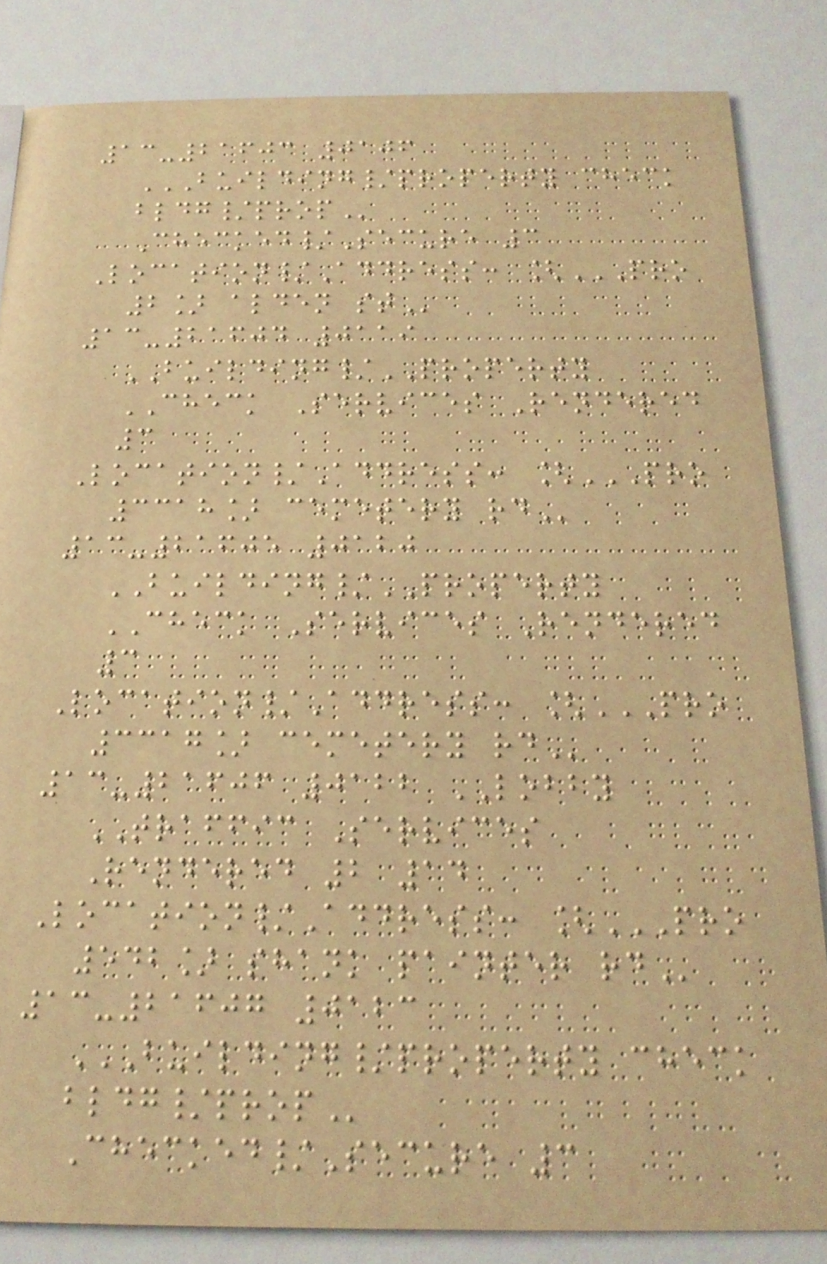13-21603 0106
BUILDING/PROPERTY CHECK
BLDG/PROP
Checked/Secure 3
Location/Address: [PRO
2] ALDEN ST
13-21604 0119
BUILDING/PROPERTY
CHECK Services Rendered
3
Location/Address: [PRO
3318] CEMETERY RD
13-21605 0120
BUILDING/PROPERTY
CHECK Services Rendered
3
Location/Address: [PRO
3317] CEMETERY RD
13-21606 0122 LOBBY
TRAFFIC Services
Rendered 2 14
Location/Address: [PRO
542] SHANK PAINTER RD
13-21607 0123
BUILDING/PROPERTY CHECK
BLDG/PROP
Checked/Secure 3
